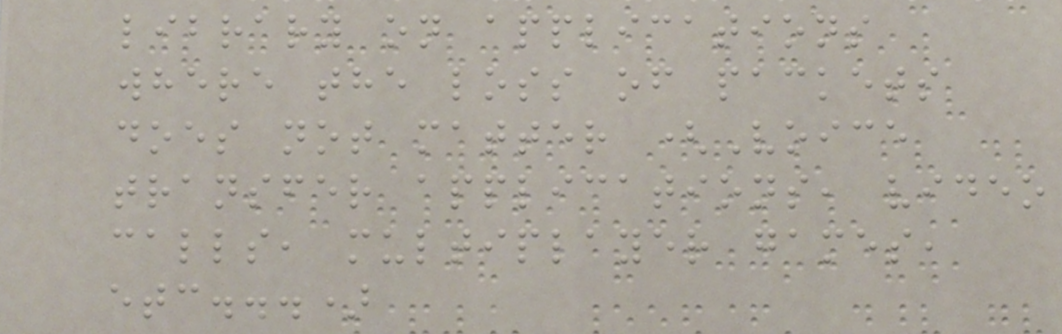library on applications
where the loss of packets
does not matter (Voice
transfer applications, video
calls, multiplayer games,
etc...)
